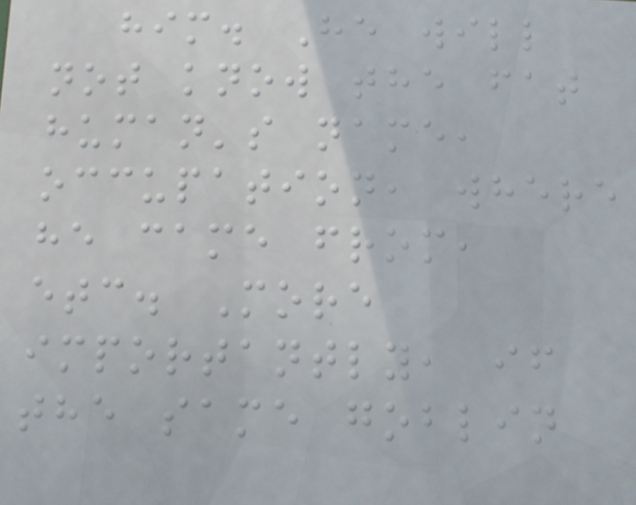him. He will
not know the fat
human's name,
occupation, where
he came from,
etc. More
importantly, if
the same goblin
